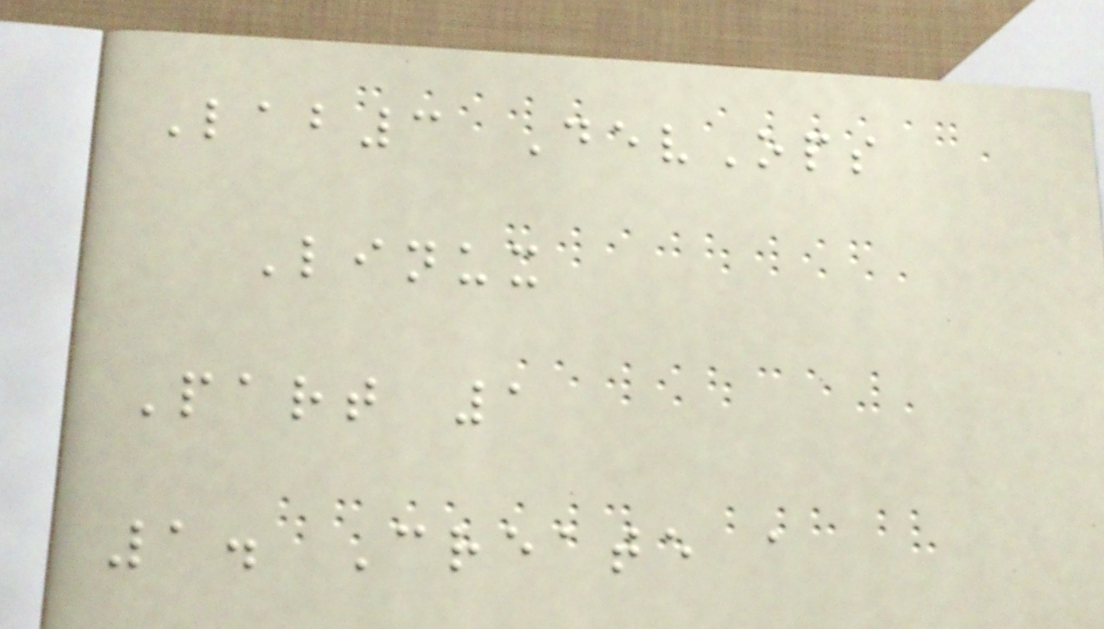Lab3 DevOps
Linux
Part 1
1. Create a
